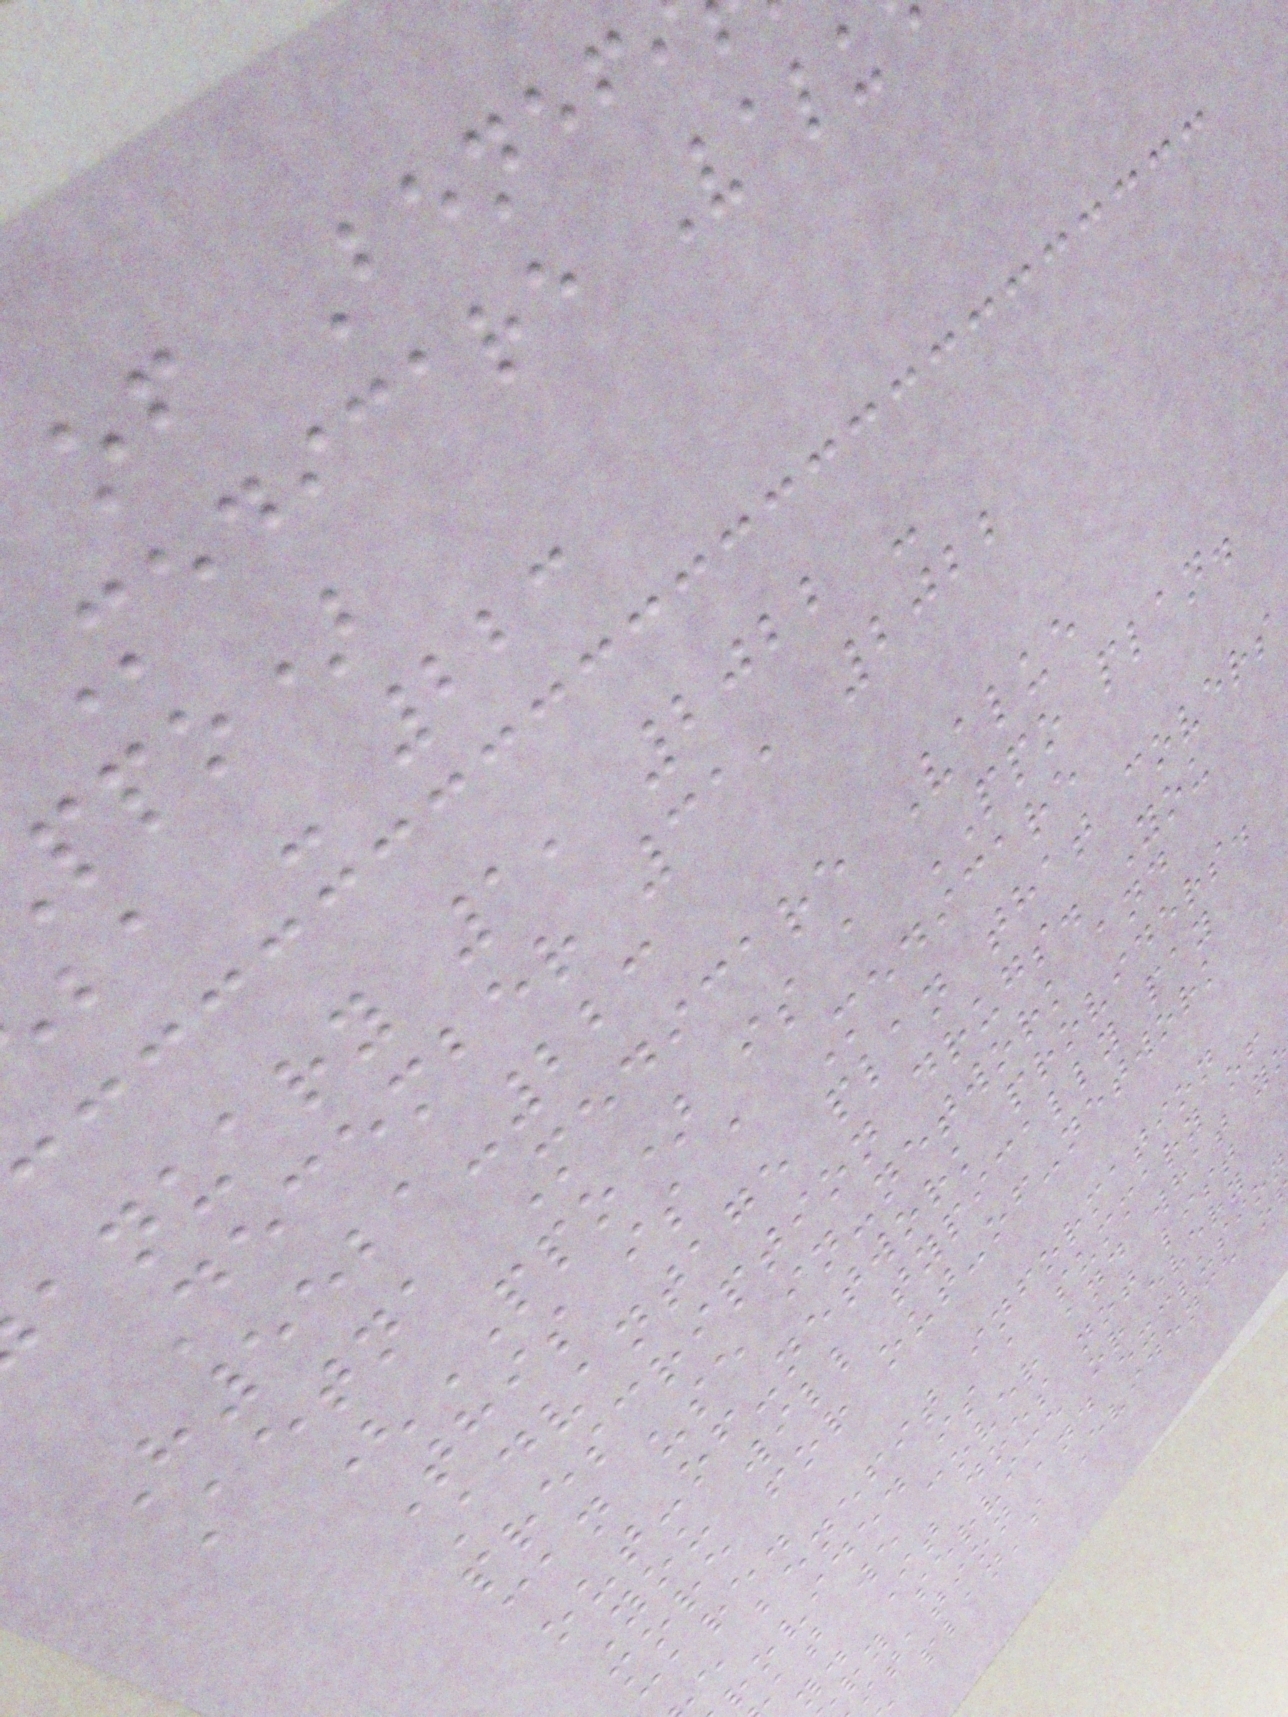of Benef
medicare Valu
ppo)
ba - 223
anuary 1, 2022 -
December 31, 2022
H5521-223
Aetna Medicare Value
(PPO) is a PPO plan.
This is a Medicare
Advantage plan that covers
prescription drugs. You
can use in-network and
out-of-network providers.
You will typically pay
more for out-of-network
care.
e benefit information
rovided is a summary of
at we cover and what y
y. It does not list
ry service or every
itation and exclusion
plan's Evidence o
